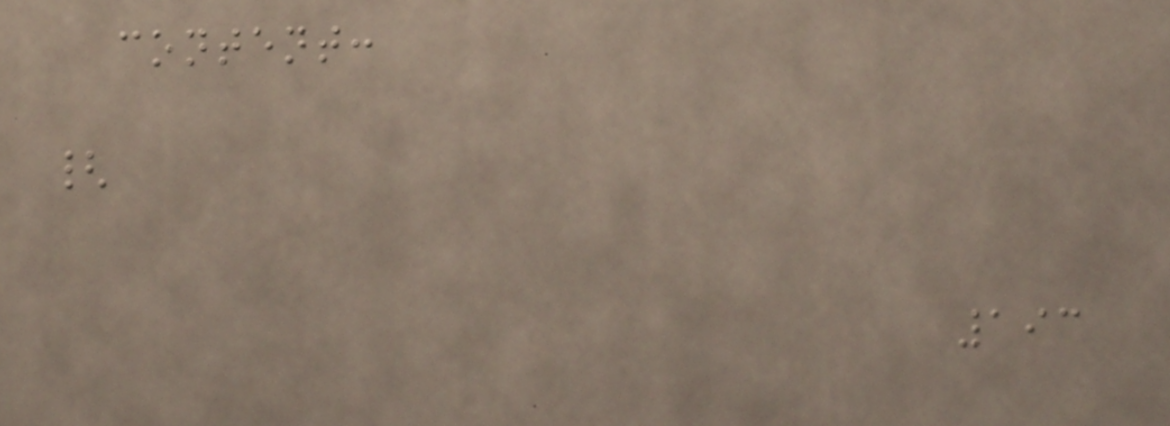content:
{
193
